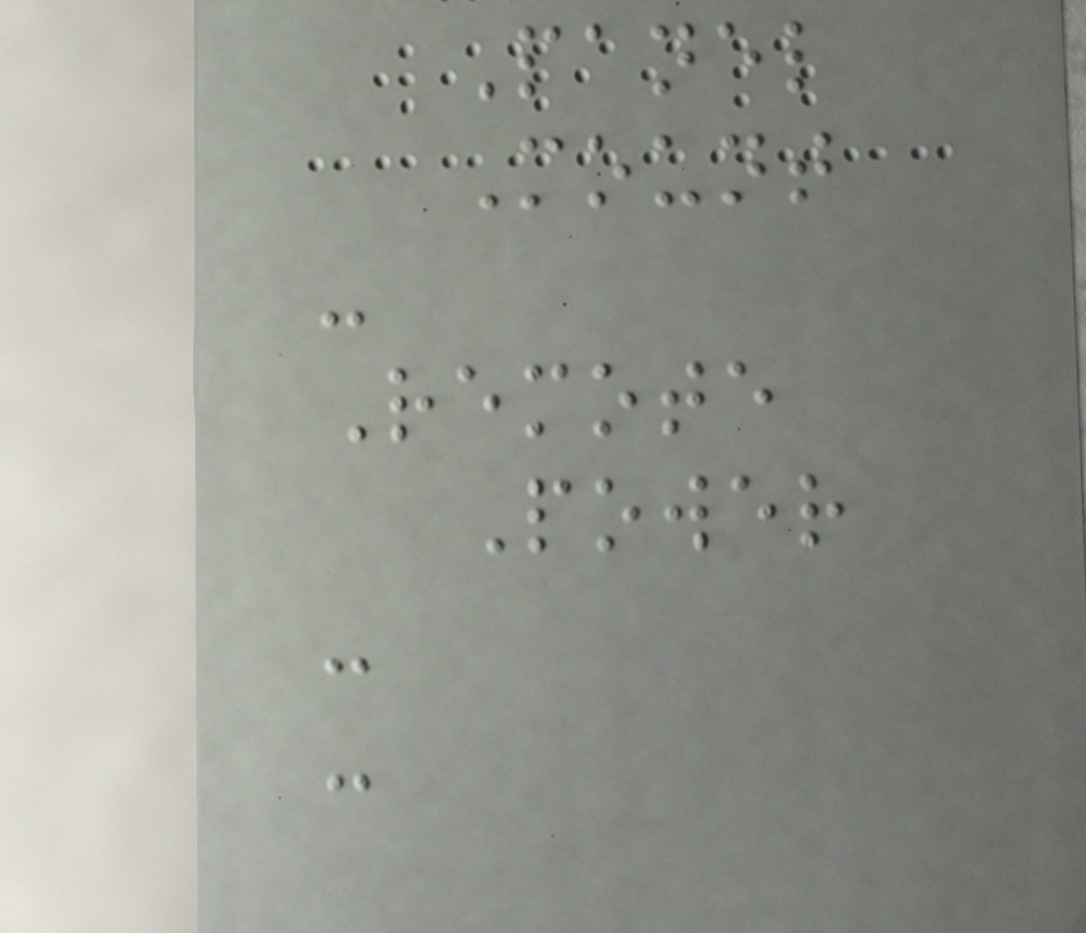Panel
Mount
-
Remote
Power
-
-
